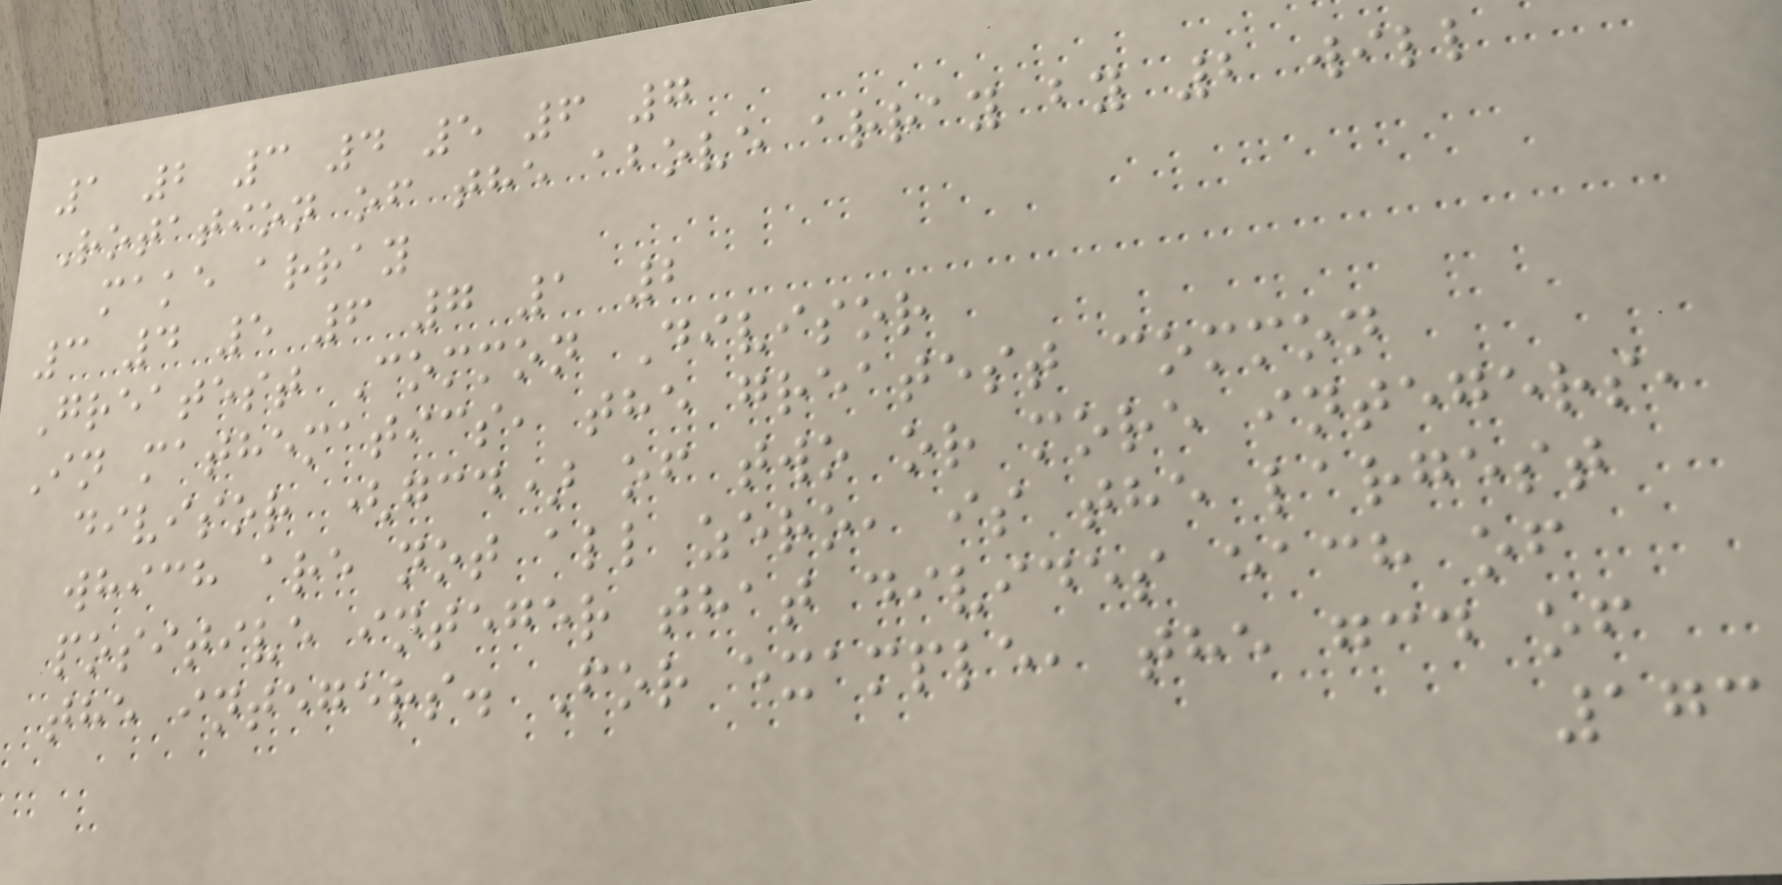1 2 3 4 5 6 7
Rotation of the above array by 2 will
make array
3 4 5 6 7 1 2
Greatest Common Divisor
In mathematics, the greatest common
divisor (gcd) of two or more integers,
which are not all zero, is the largest
positive integer that divides each of
the integers. For example, the gcd of
173
